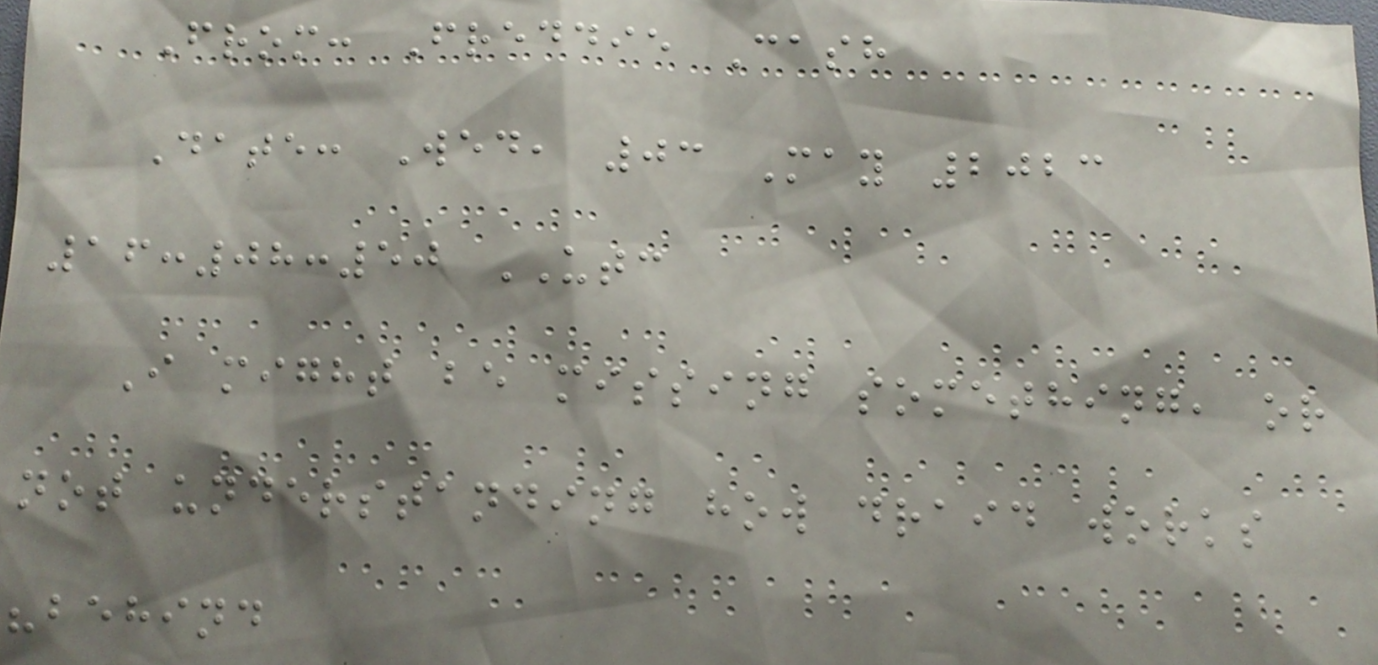From: Freddie Cash
Date: Wed, 03 May 2023
16:08:50 UTC
I might be missing something, or
not understanding how draid works
"behind
